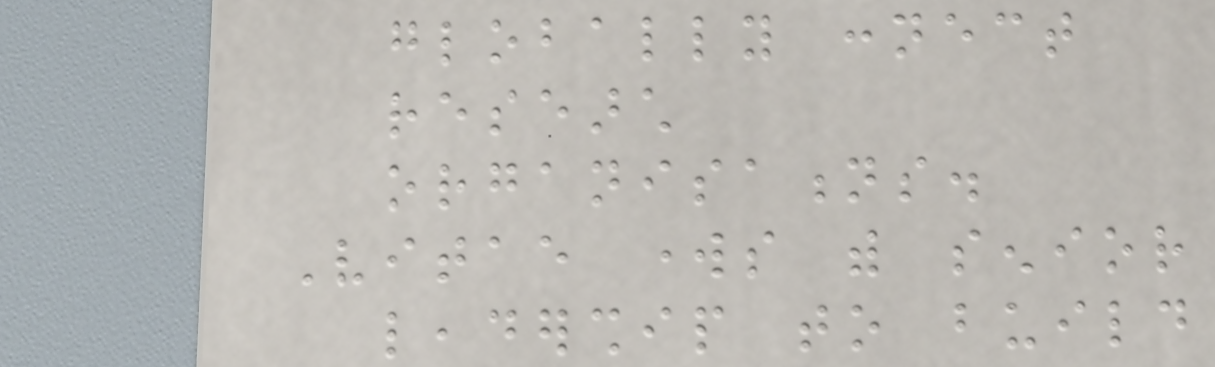globally connect
research
organisations.
Vitae works with senior
leadership to build
